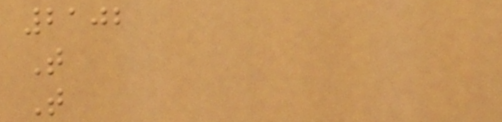2102
T
T
